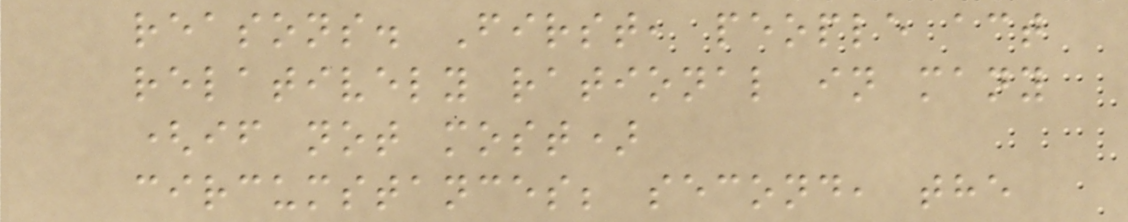reasons. First, people act
relatively rational in many
(if not most)
circumstances; second, the
